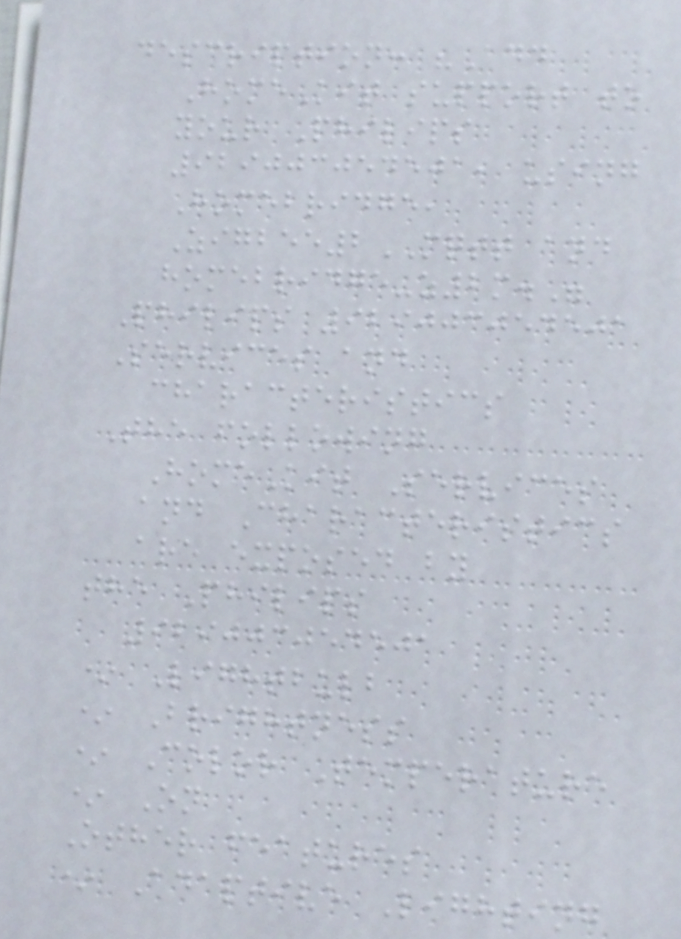description: "Add
HomeKit support to
your Philips
929003054501, using
Homebridge,
Zigbee2MQTT and
homebridge-z2m."
Philips 929003054501
Services and
characteristics
The following
HomeKit Services
and Characteristics
are exposed by
the Philips
929003054501
* Lightbulb
* Brightness
* Color Temperature
* On
Other features
* Adaptive Lighting
